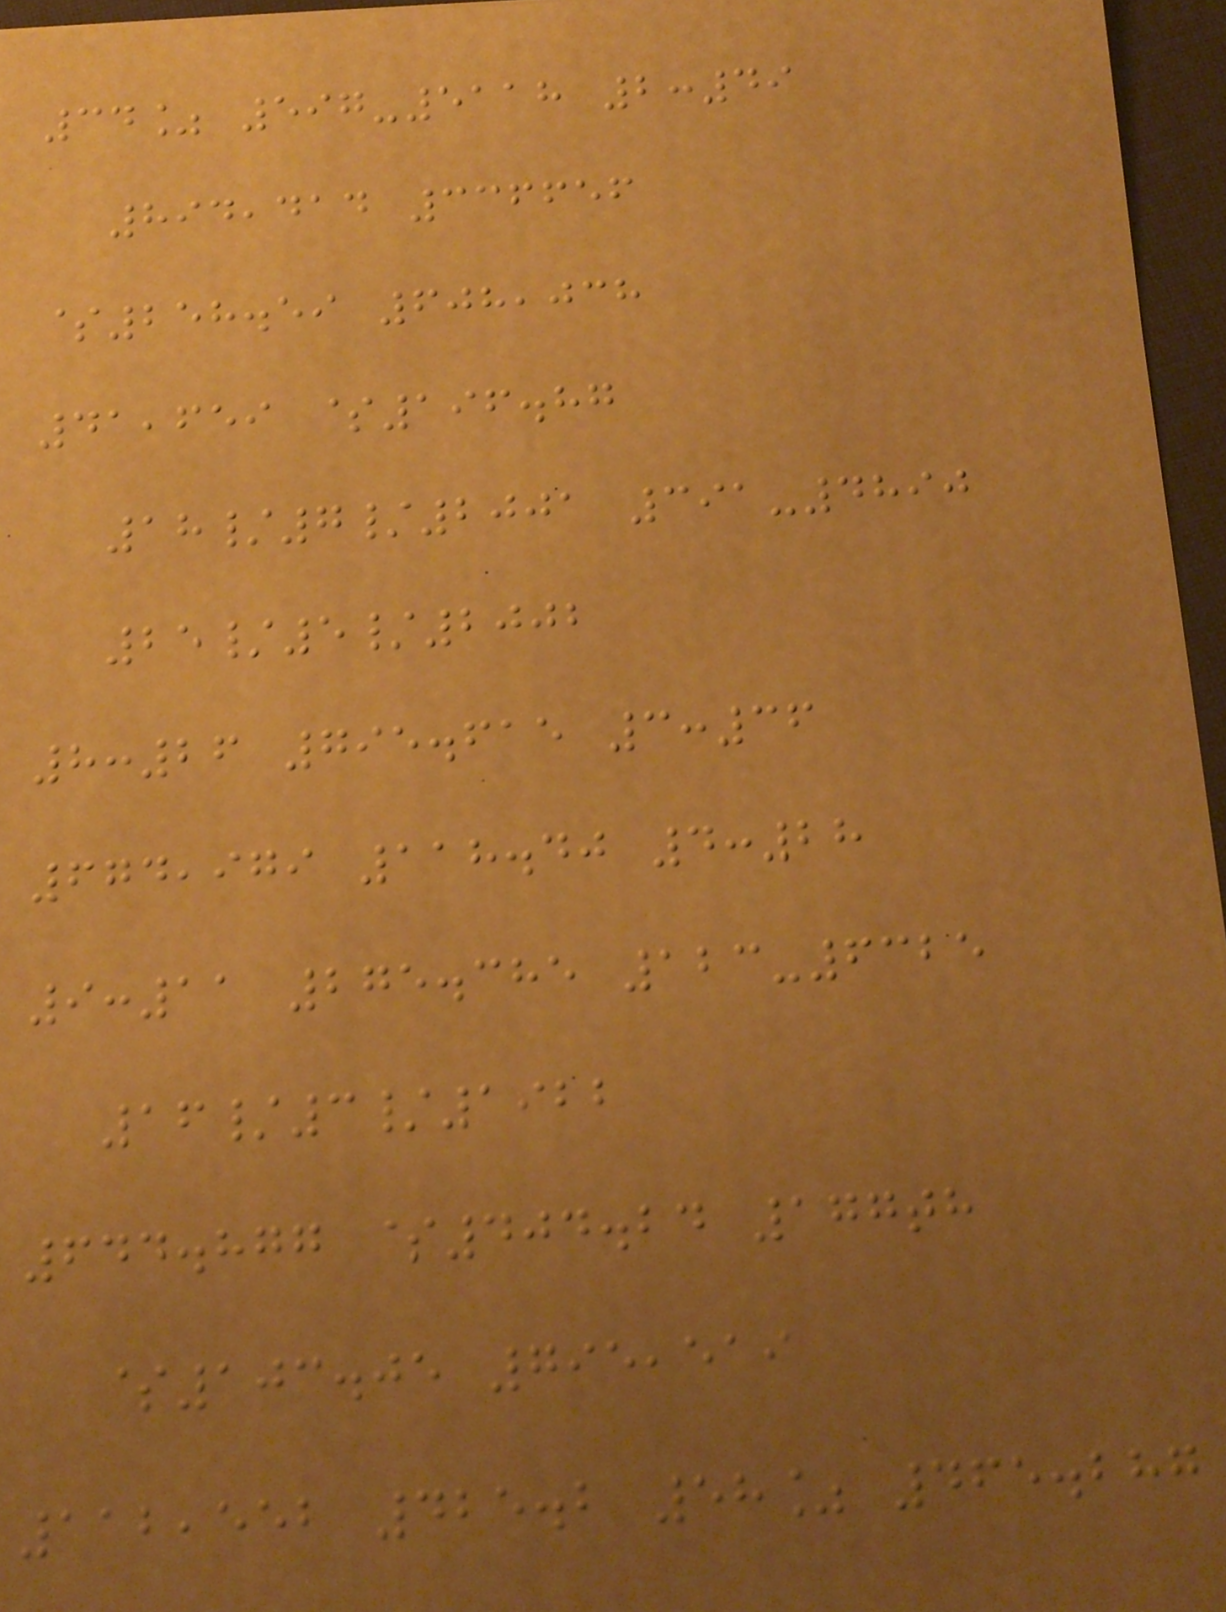34% 597-5118 2:49
894,414 336656
$258.59 608,038
41,659 $196.87
18/7/2001 391-4890
25/5/2002
8:26 795.615 3:36
674,979 118.40 4:28
9:11 275.385 123-6325
16/3/1922
644.877 $404.24 177th
$103.05 795,519
112,552 425.2 58% 465.287
